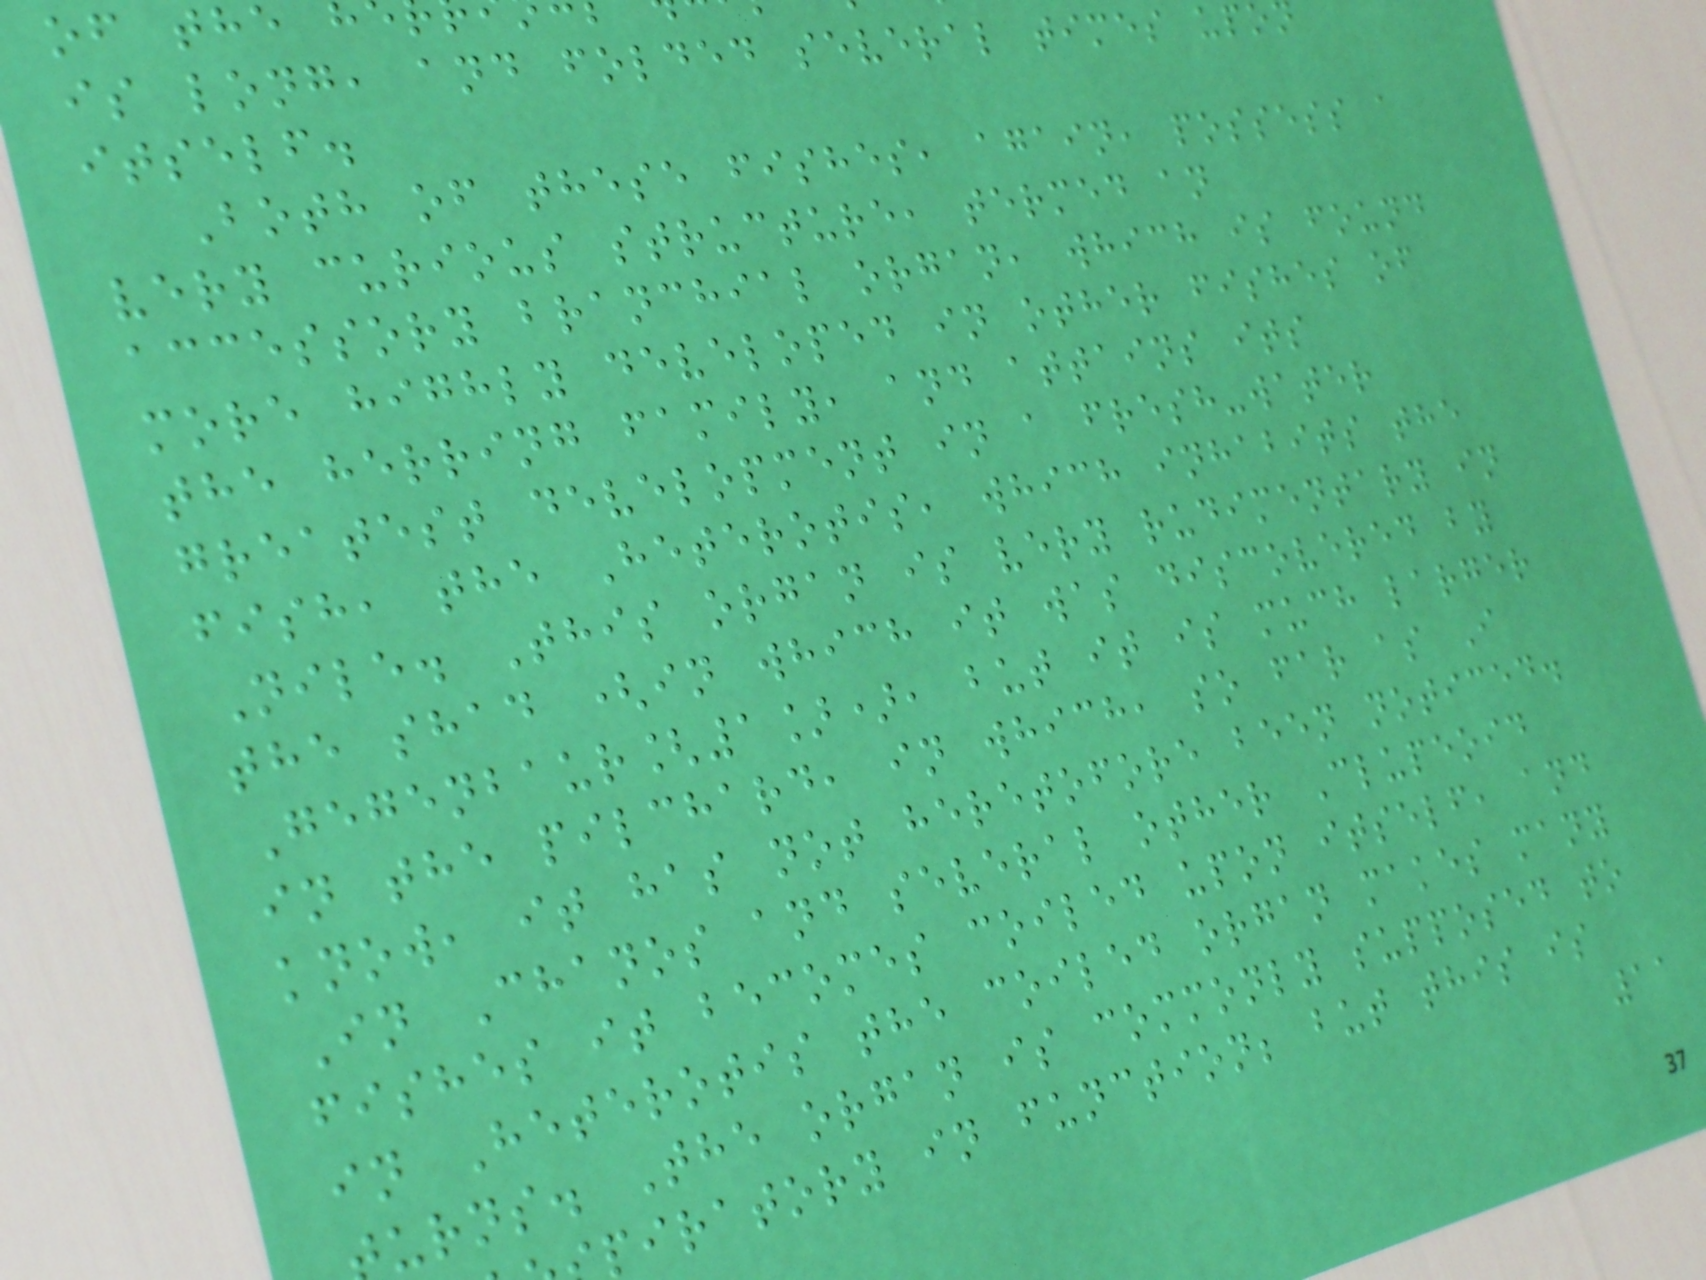is long, and folded several times upon
itself.
Both of these fishes, again, possess a
very curious structure, termed an
accessory branchial organ, which is found
more highly developed in other fishes of
the herring family, and attains its
greatest development in a fresh-water
fish, the Heterotis, which inhabits the
Nile. This organ is very rudimentary in
the shad (in which it was discovered by
Gegenbaur[1]), but it is much larger
in the pilchard, in which, so far as I
know, it has not heretofore been noticed.
In Chanos and several other Clupeoid
fishes it becomes coiled upon itself, and
in Heterotis the coiled organ makes many
urns. The organ is commonly supposed to
piratory in function; but this is
11
